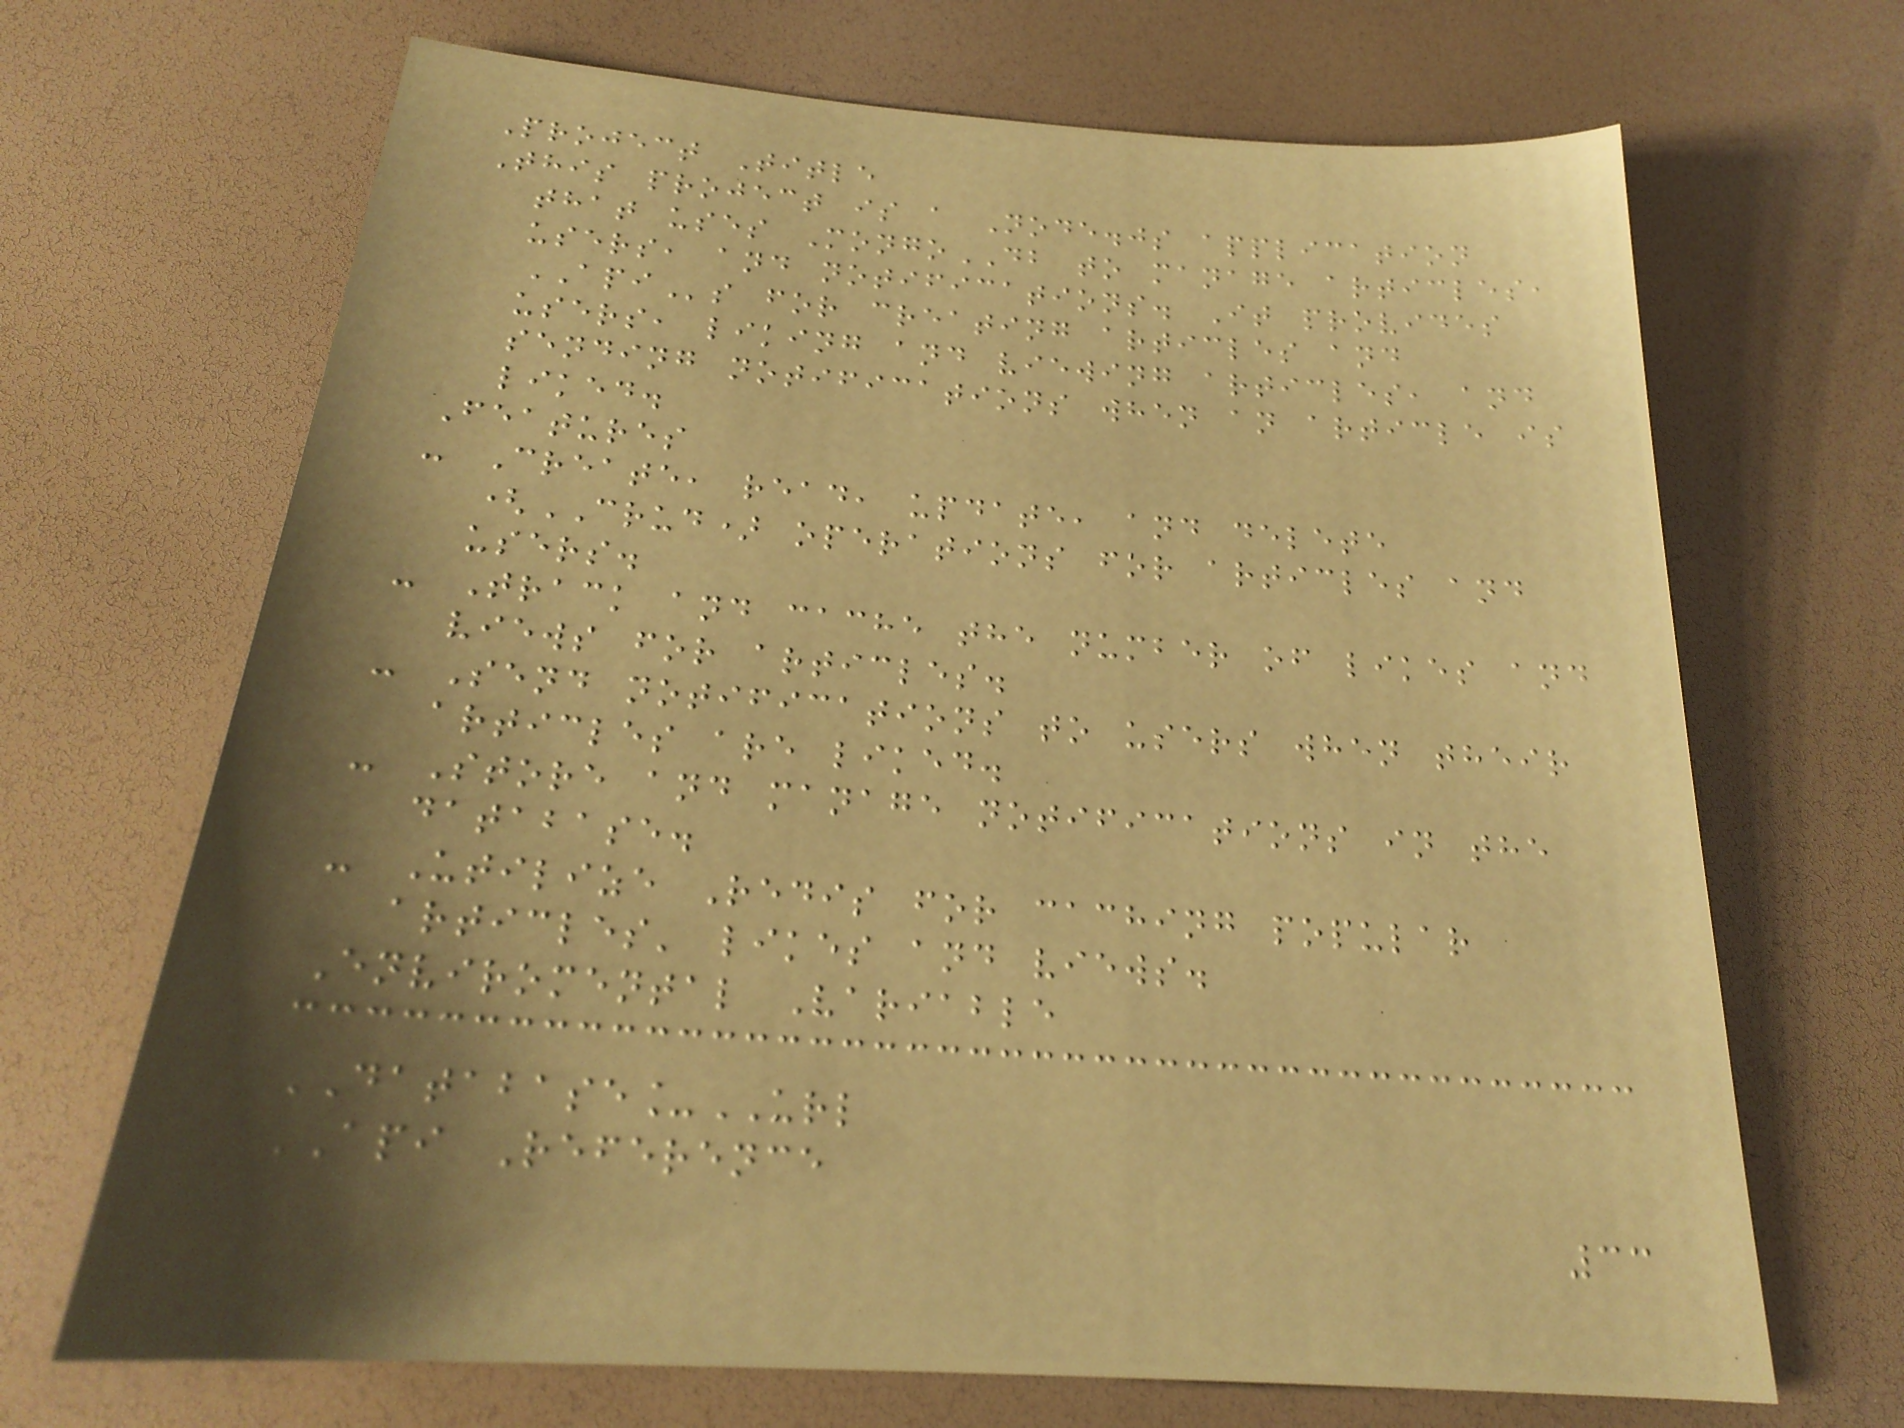Project Title
This project is a Node.js application
that uses MongoDB to manage articles,
users, and notifications. It provides
APIs for creating articles and
users, liking and viewing articles, and
sending notifications when an article is
liked.
Features
- Create, read, update, and delete
(CRUD) operations for articles and
users.
- Track and cache the number of likes and
views for articles.
- Send notifications to users when their
articles are liked.
- Store and manage notifications in the
database.
- Utilize Redis for caching popular
articles' likes and views.
Enviromental Variable
DATABASE_URL
API Reference
33
